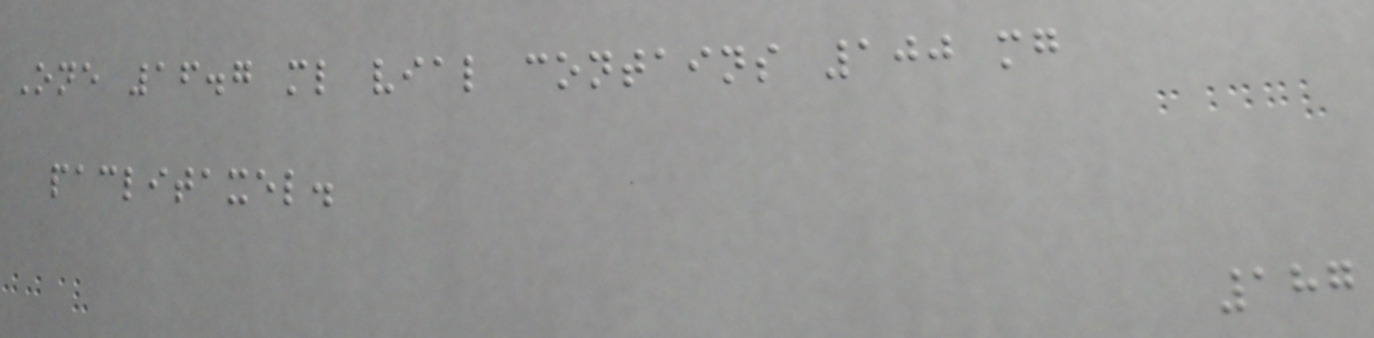One 16.7 ml vial contains 100 mg
paclitaxel.
187
